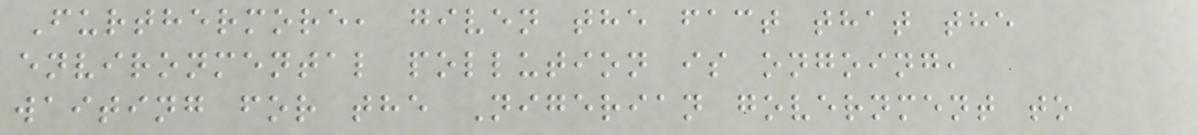Furthermore, given the fact that the
environmental pollution is ongoing,
waiting for the Nigerian government to
